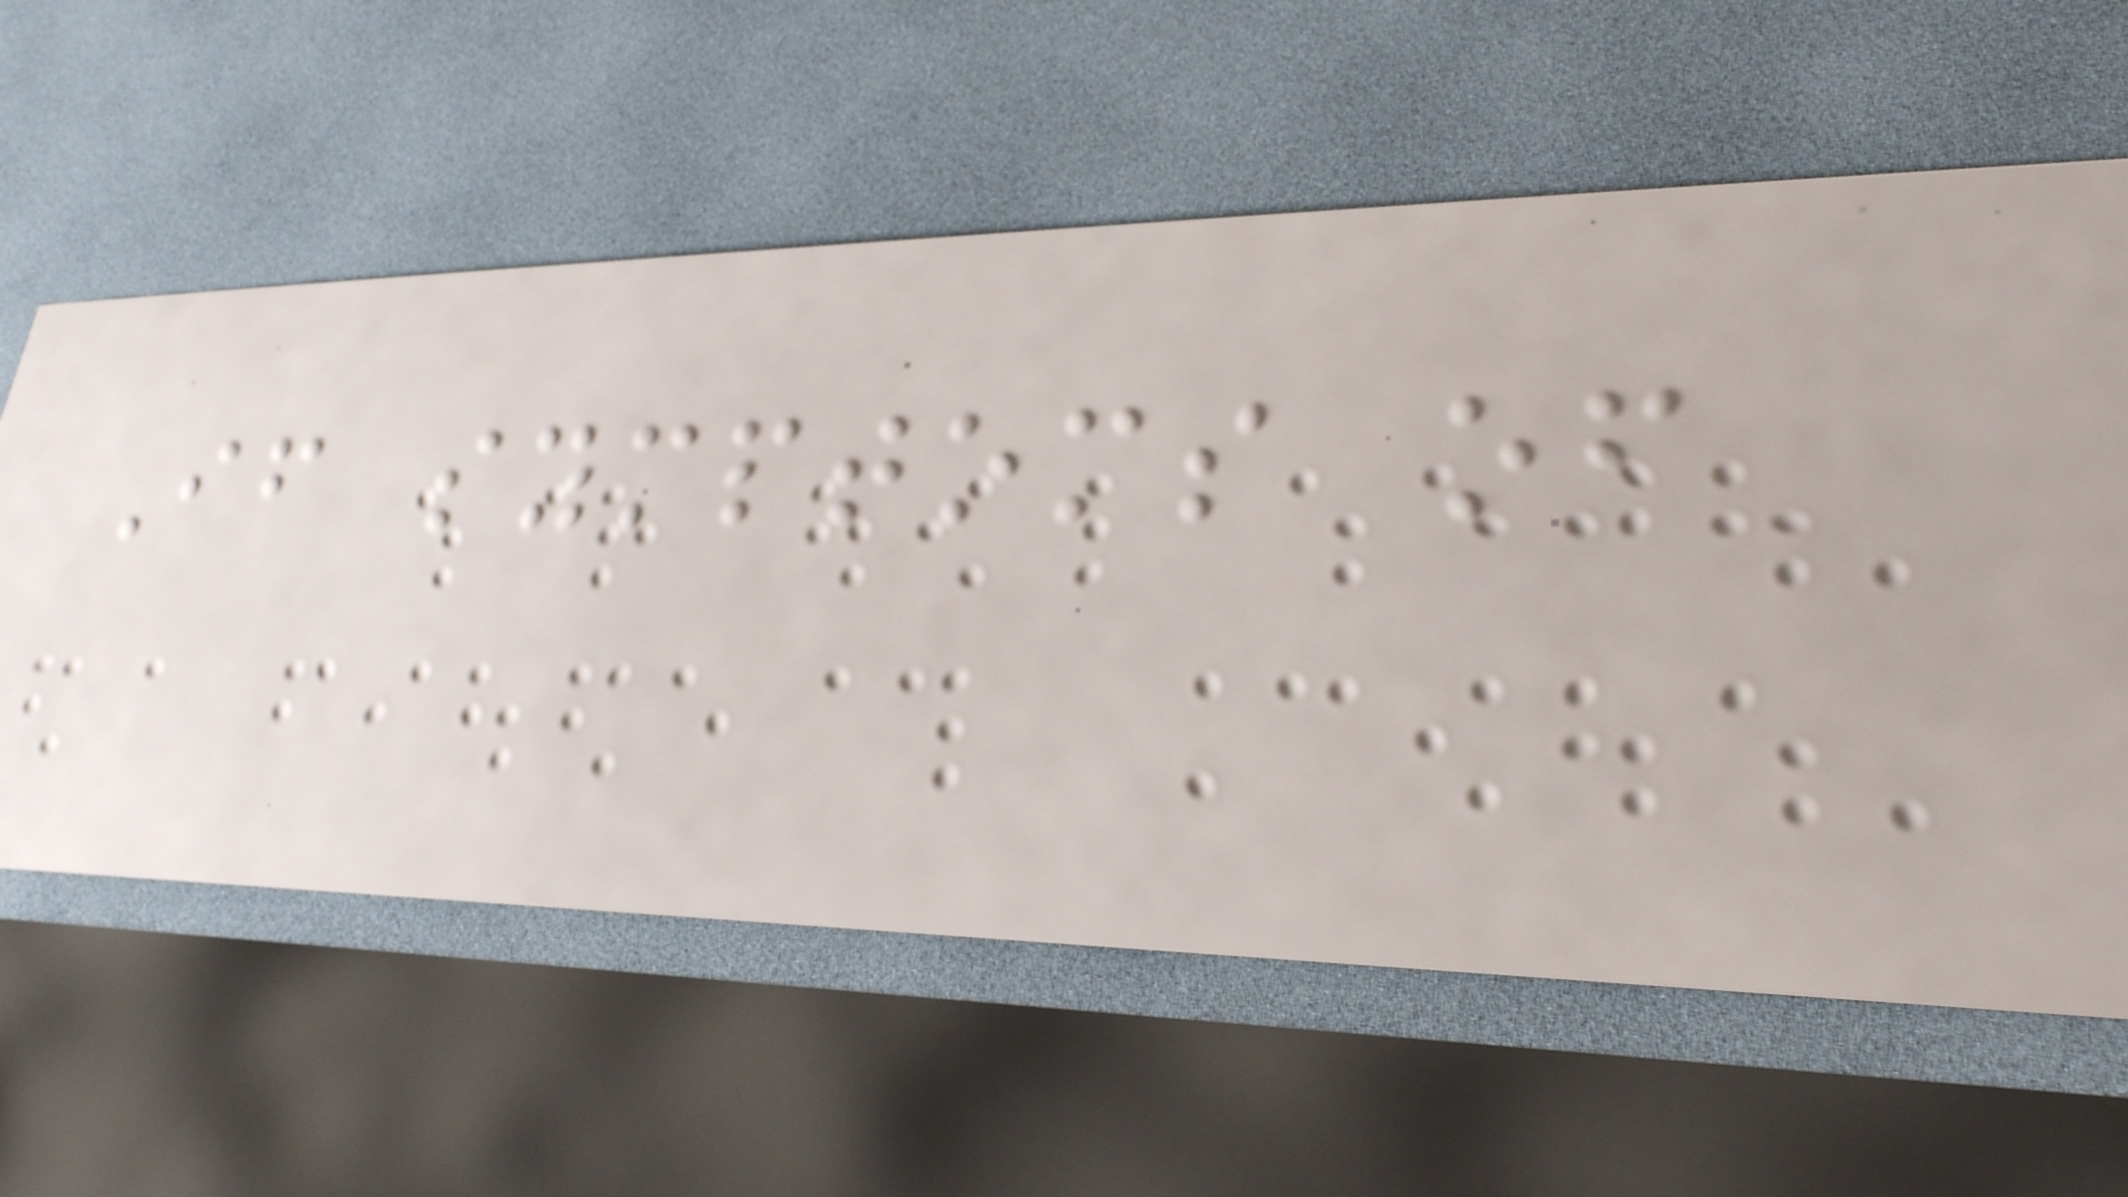If symptoms of
